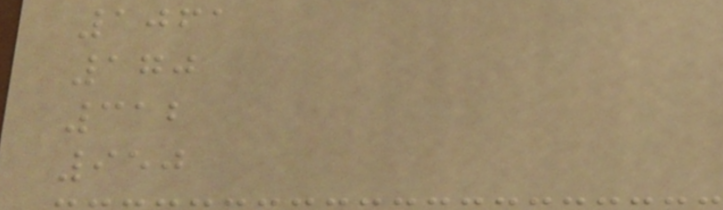1061
170
312
950
